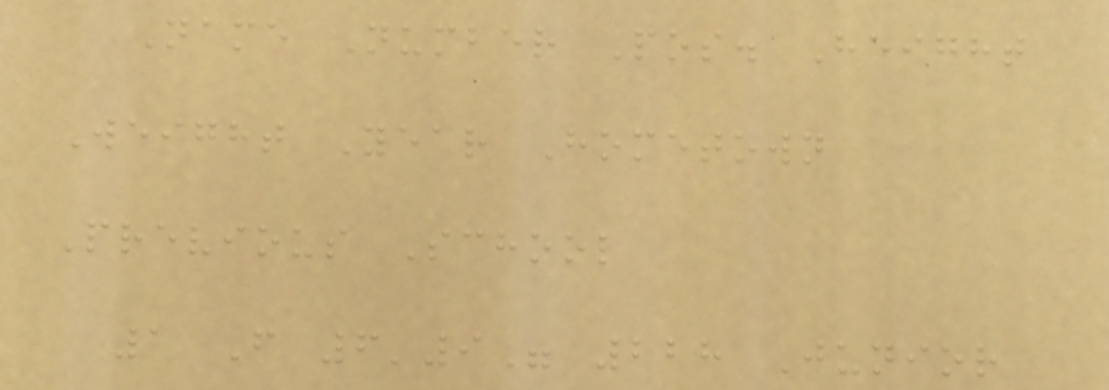Name Number Pos. Height
Weight Year Hometown
Previous School
1 F 6'9" 228 Junior
